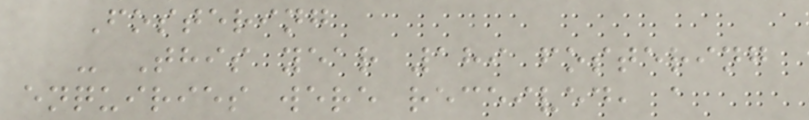Fostering
- This year 189 fostering
enquiries were received, a
